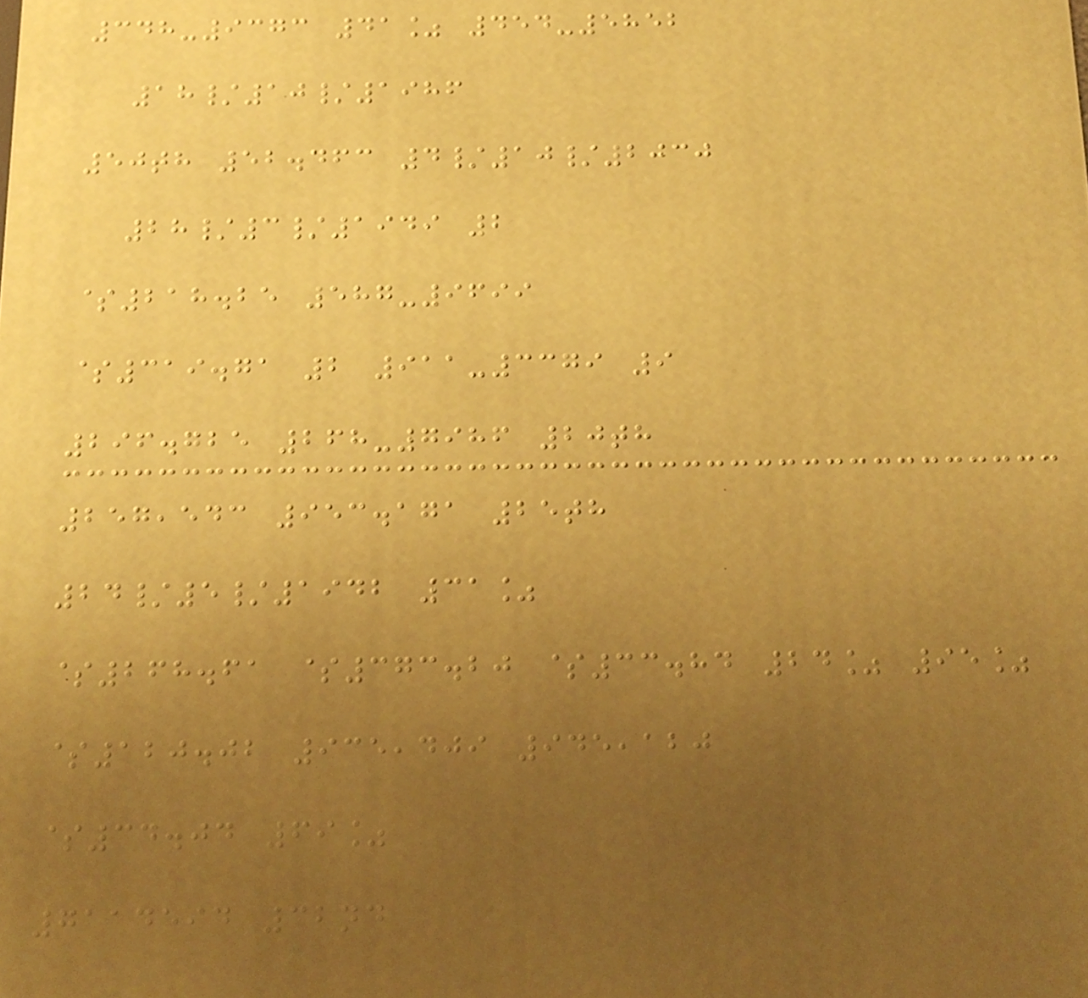348-9373 41% 454-5852
18/10/1986
50th 52.463 4/10/2030
28/3/1949 2
$218.25 587-9699
$319.71 2 911-3379 9
296.725 268-7986 20th
257,543 953.171 25th
24/5/1942 31%
$268.61 $373.20 $33.84 24% 95%
$120.02 935,409 945,120
$34.04 69%
7114594 32nd
